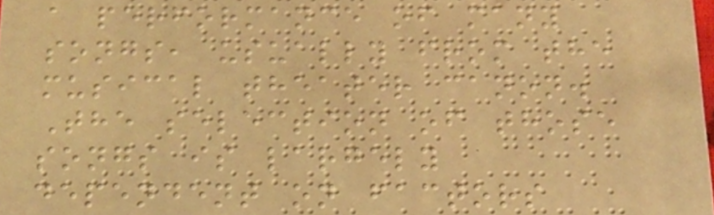a performance of many
songs, usually from the
musical theater canon.
The selection of those
songs is largely
dependent on factors
